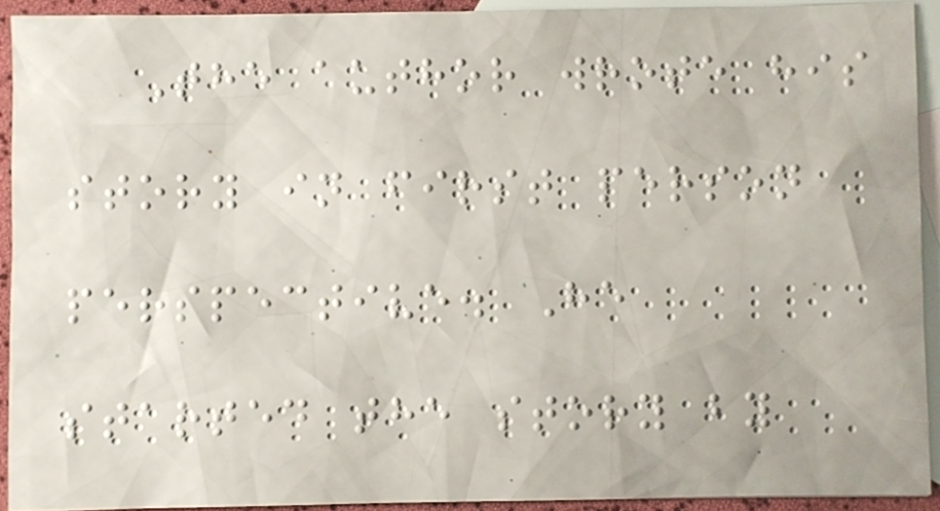The author wrote his
story in first person
perspective. He
started the story by
